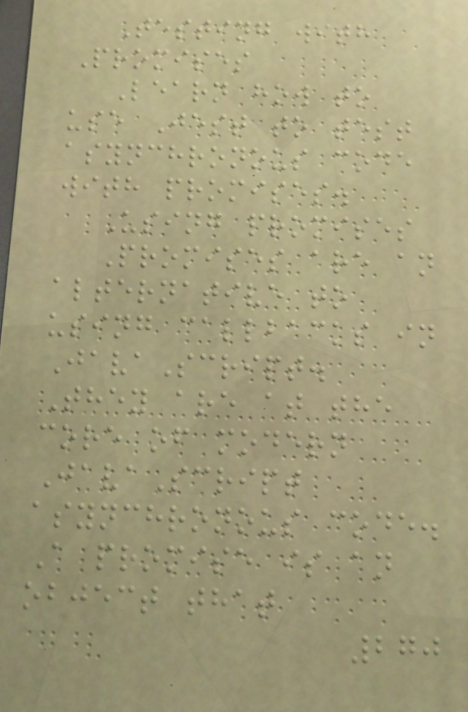Testing with
Promises
Learn how to
use Jest to test
asynchronous code
with promises.
Using promises
Promises are an
alternative to
using callbacks in
JavaScript.
They are at the
core of modern
JavaScript
asynchronous code.
A promise is an
object that
270
